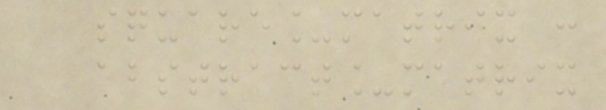square_matrix :
abstract_matrix
